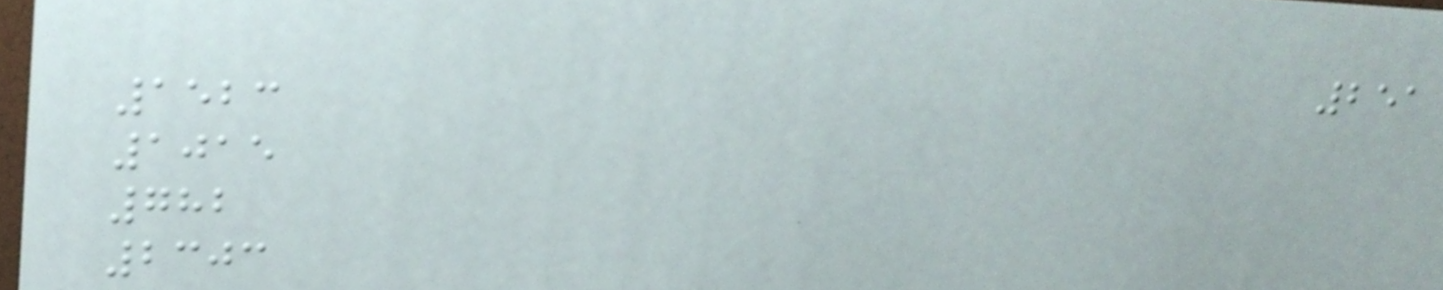251
1523
1015
782
2303
